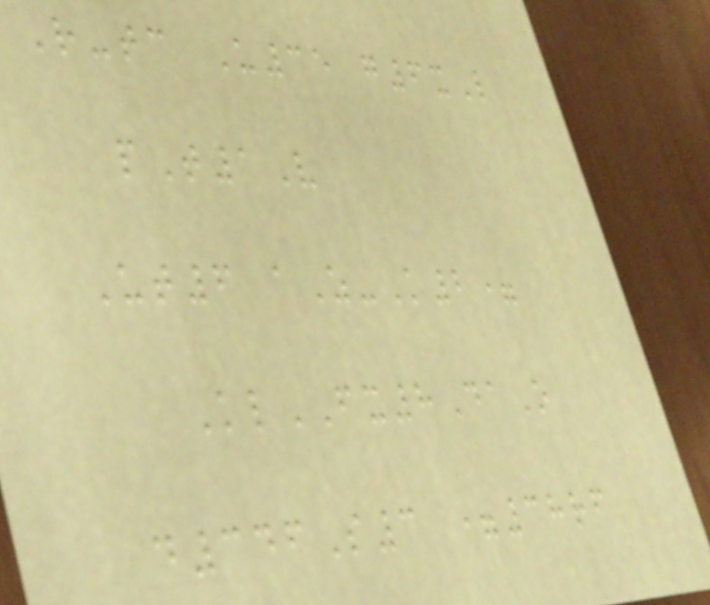R-tc U35 g6xL
pT1V
Ut6 aZ-K2=
KlFX8DaO
d346S3 =38rf
